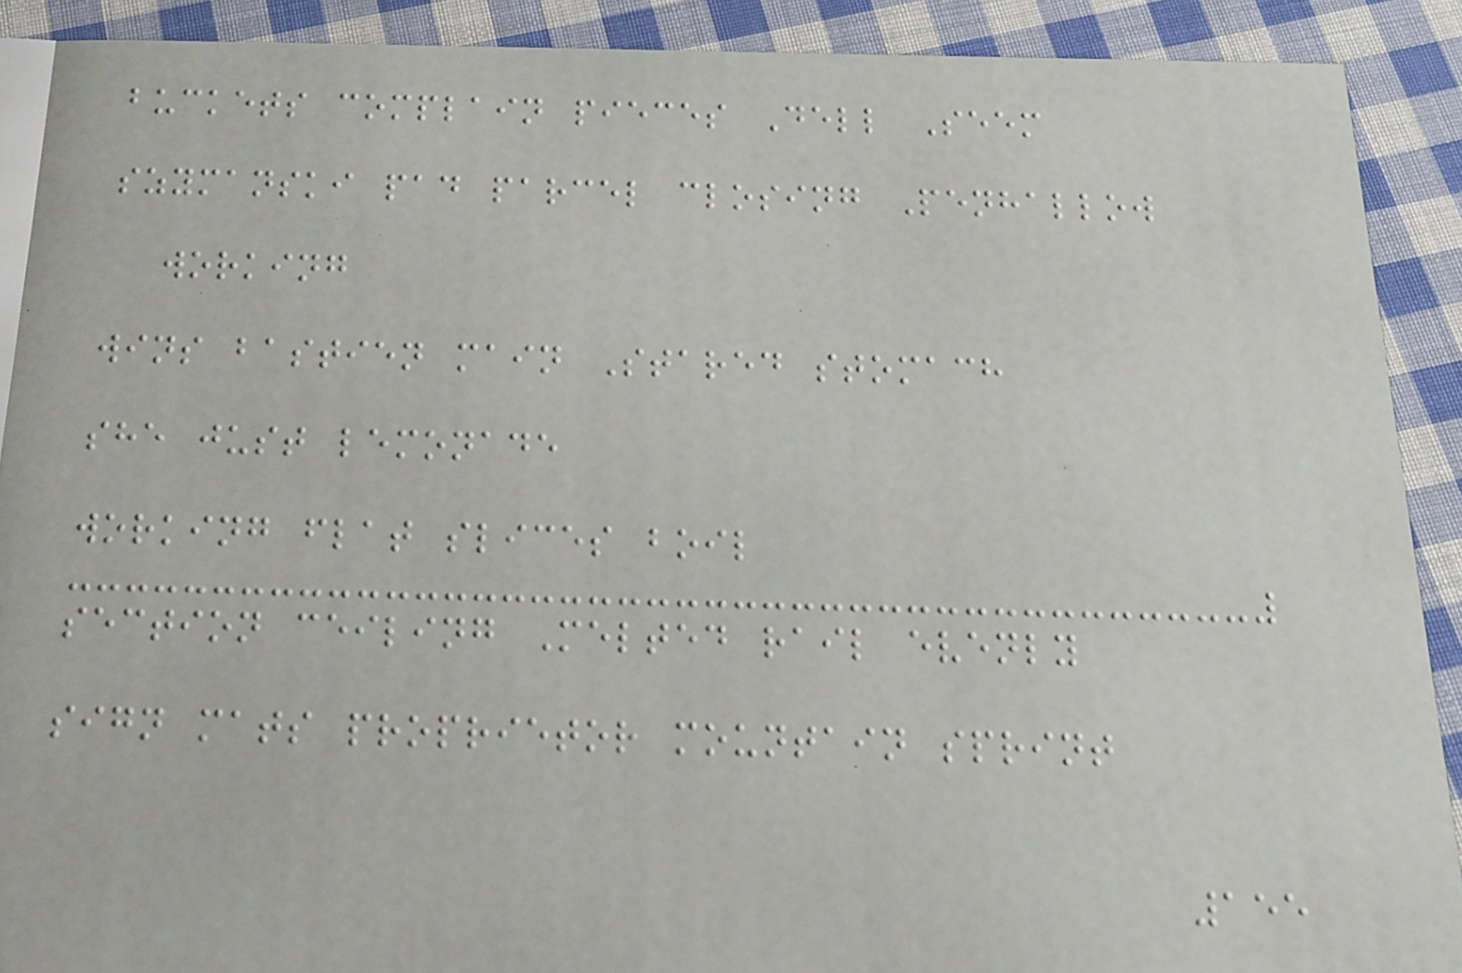buckets complain pieces Dell Seem
szymanski pad parcel closing Penhallow
working
wins bastien main Stared stomach
she just lemonade
working flat slices boil
section ceiling Melted rail evenly
sign mats proprietor mountain sprint
155
